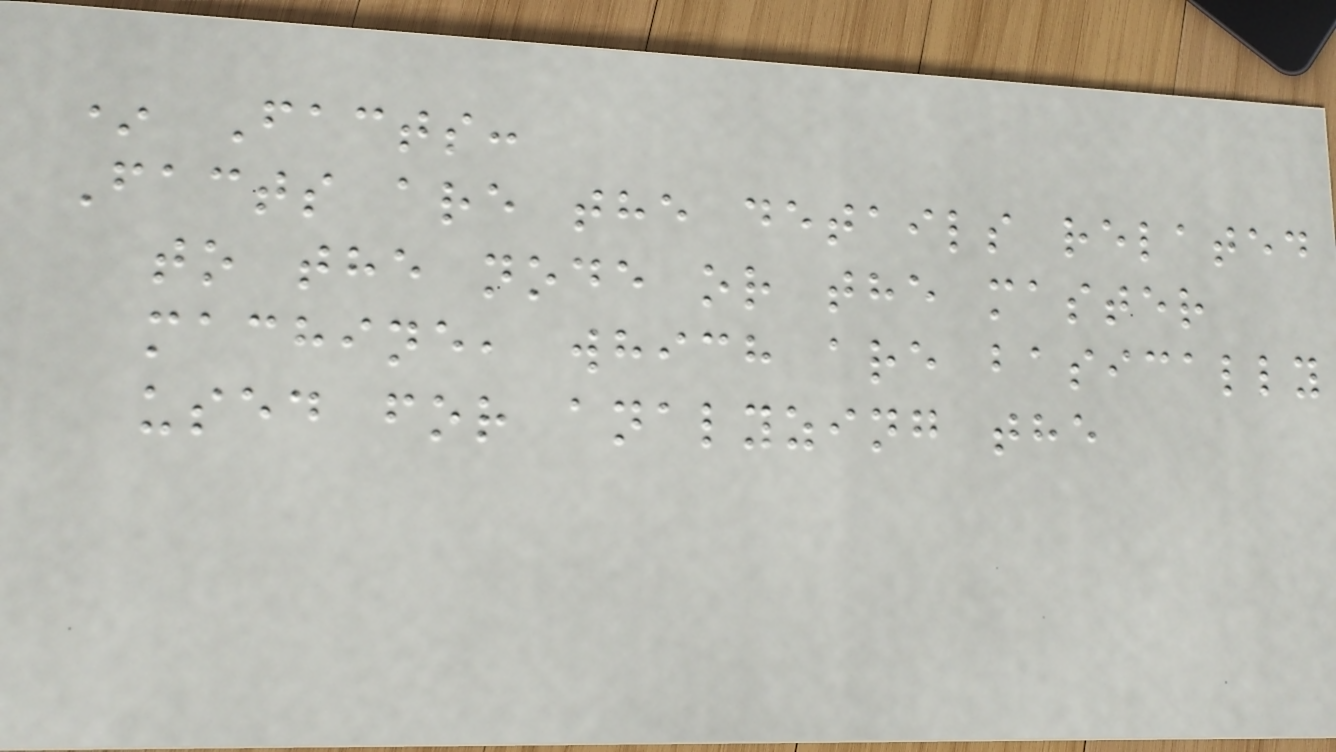* Facts:
Facts are the details related
to the node or the master
machine, which are basically
used for analyzing the
